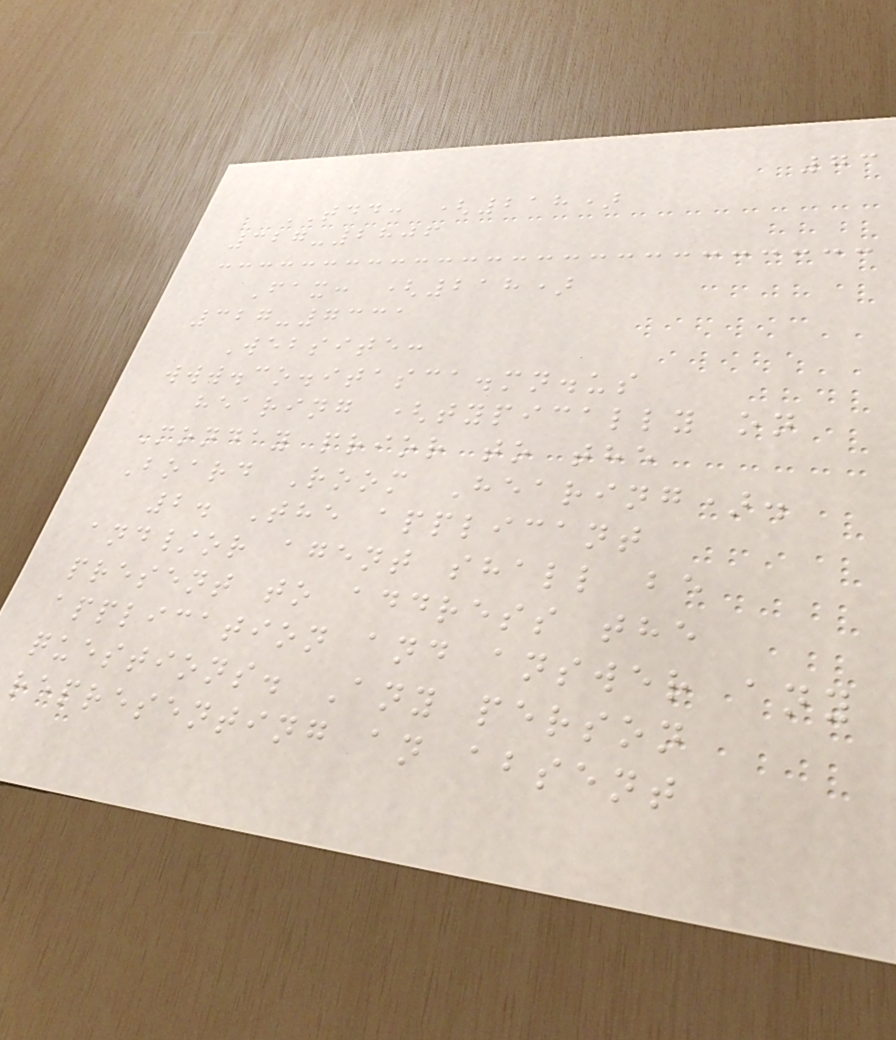73
TDD: (218)
327-2806
Fax: (218)
327-7331
Website:
www.co.itasca.mn.us
hearing (typically on
Monday prior to the
Board Room Hearing).
2. The applicant
and/or agent shall be
present to address the
application and answer any
questions. Any person
representing an absent
